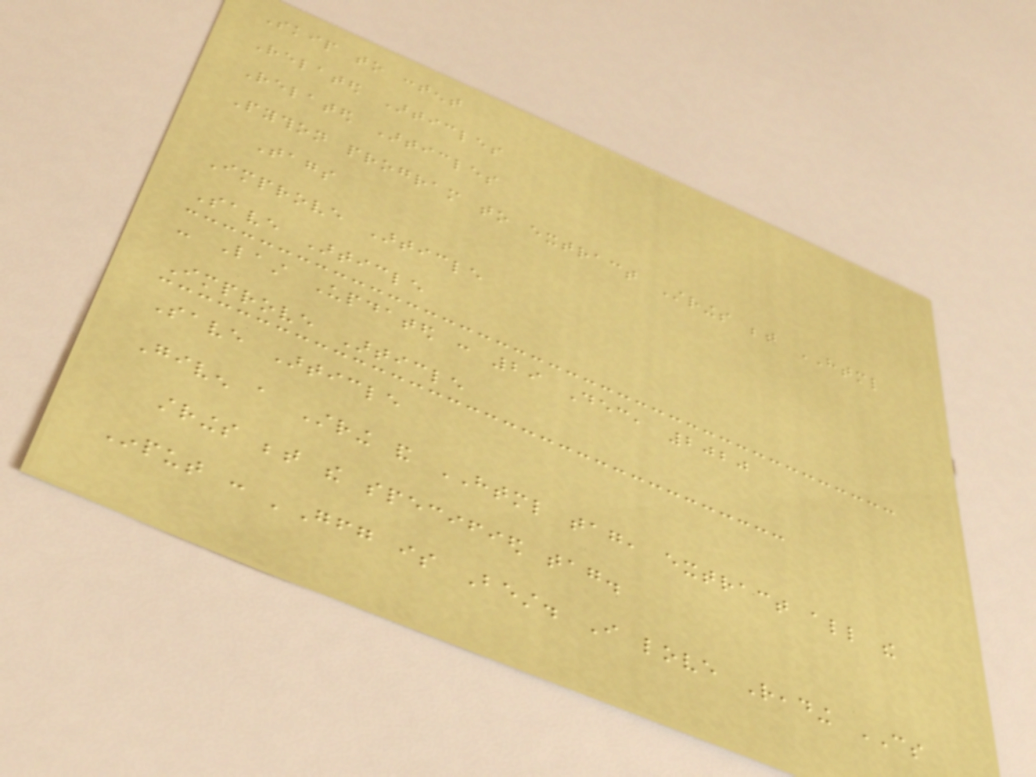Skip to content
Related Articles
Related Articles
Python program to extract Strings between HTML
Tags
Improve Article
Save Article
- Last Updated : 29 Dec, 2020
Improve Article
Save Article
Given a String and HTML tag, extract all the
strings between the specified tag.
Input : 'Gfg is Best. I love Reading CS
